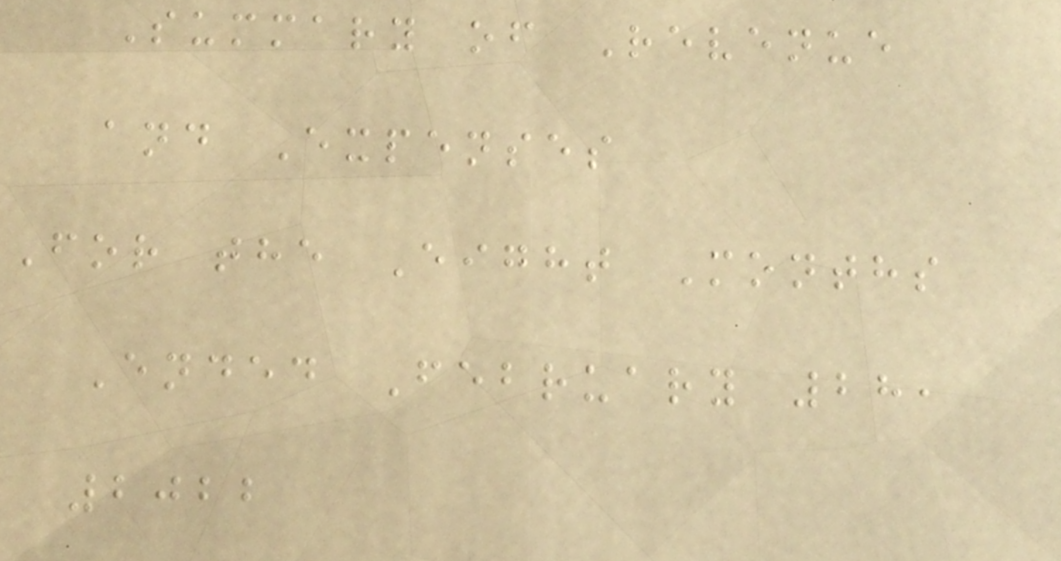Summary of Revenue
and Expenses
For the Eight Months
Ended February 28,
2022
